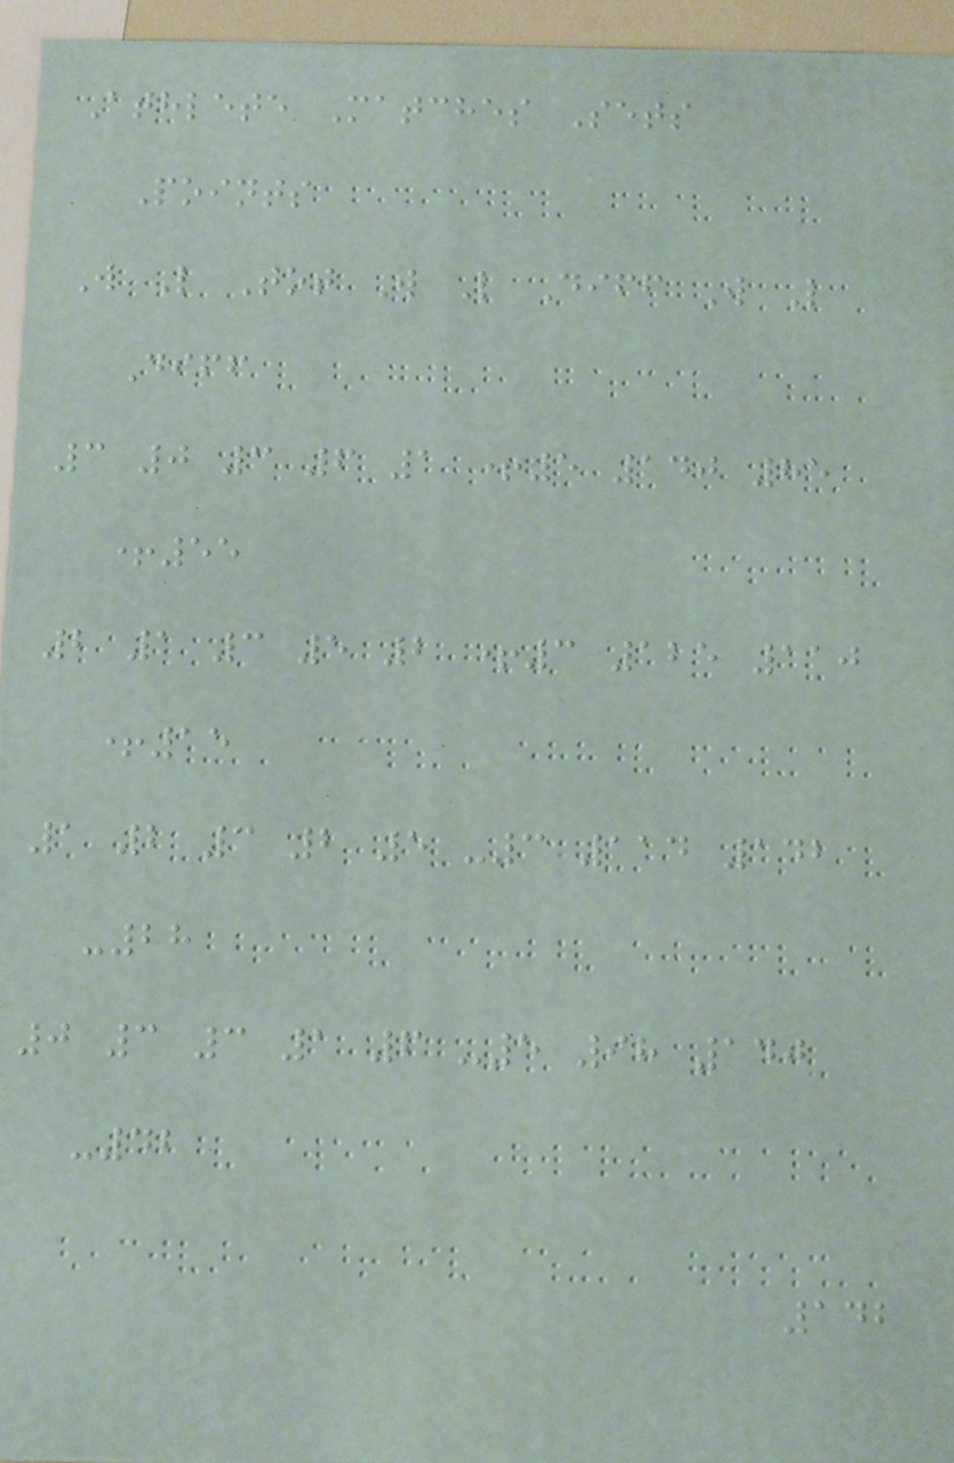Athlete Matches Sets
Points
W L Tot W L Diff W L
Diff
3 0 3 6 1 +5 140 85
+55
2 1 3 5 2 +3 125 110
+15
1 2 3 2 5 -3 114 142
-28
0 3 3 1 6 -5 98 140
-42
142
